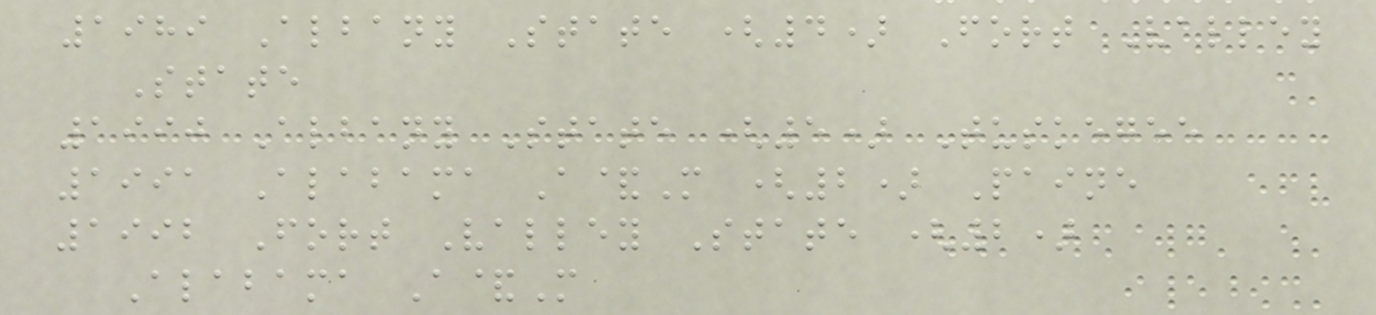1989 Albany State (4) Fort Valley
State
1990 Albany State (5) Tuskegee
1991 Alabama A&M (2) Paine
1992 Fort Valley State (2)
Alabama A&M
